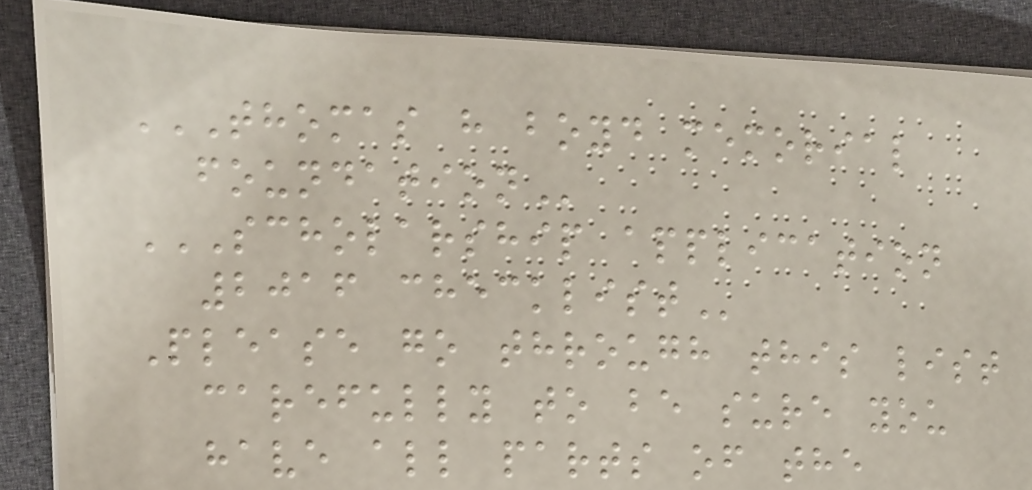THOMAS H BOYD MEMORIAL
FOUNDATION
SCHOLARSHIP APPLICATION
2016 CHECKLIST
Please go through this list
carefully to be sure you
have all parts of the
